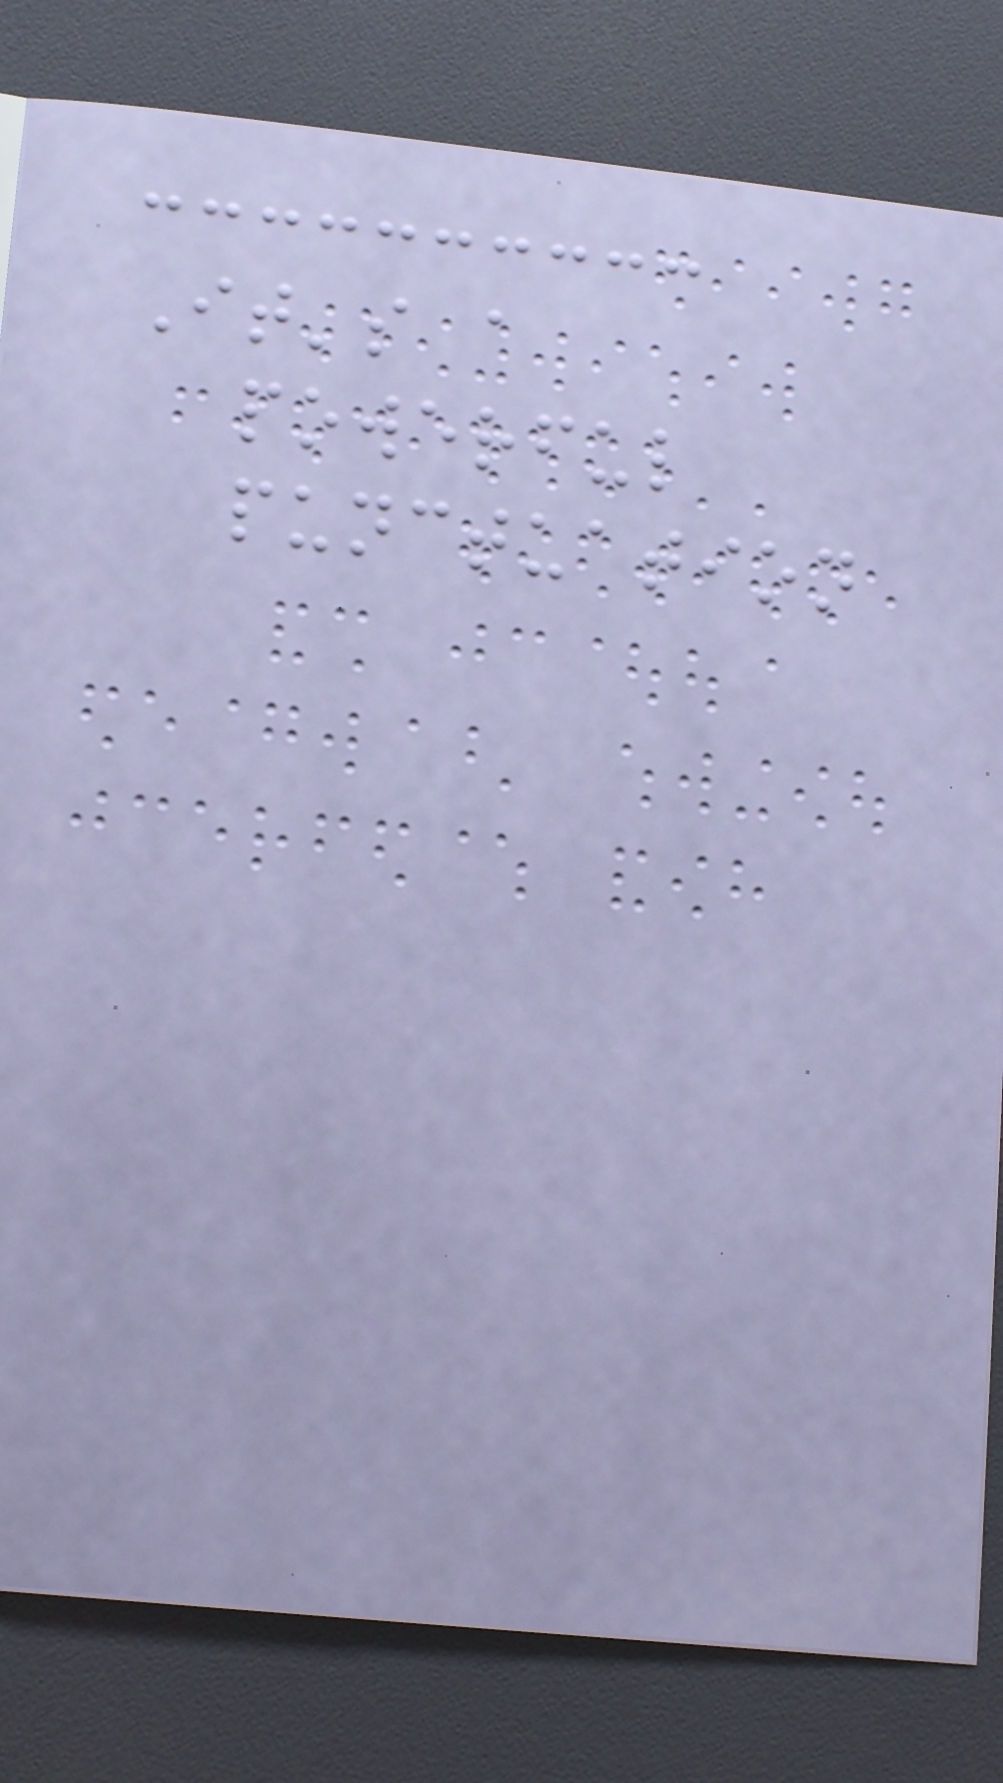It's a
powerful
punctuation
